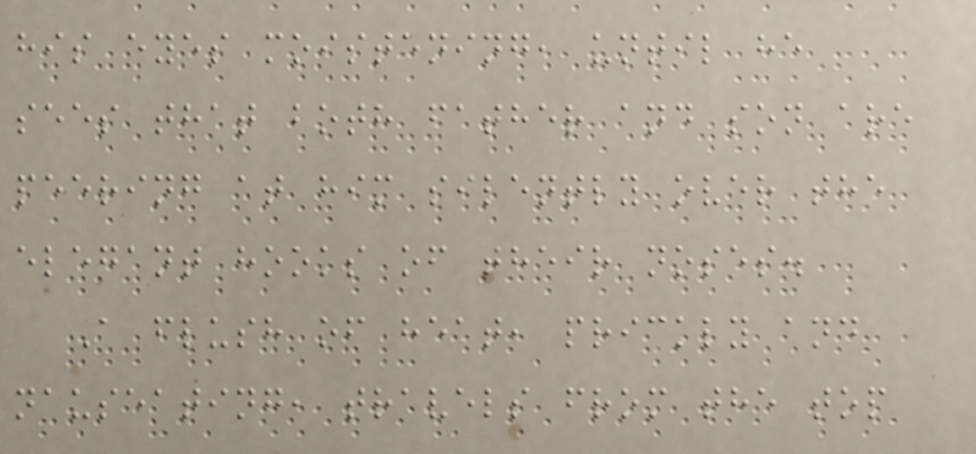his eyes moistening, until he
sees that both father and son are
peering at him silently over the
elegant hooks of their noses.
A flush of heat, prickly and
nauseating, travels from the top
